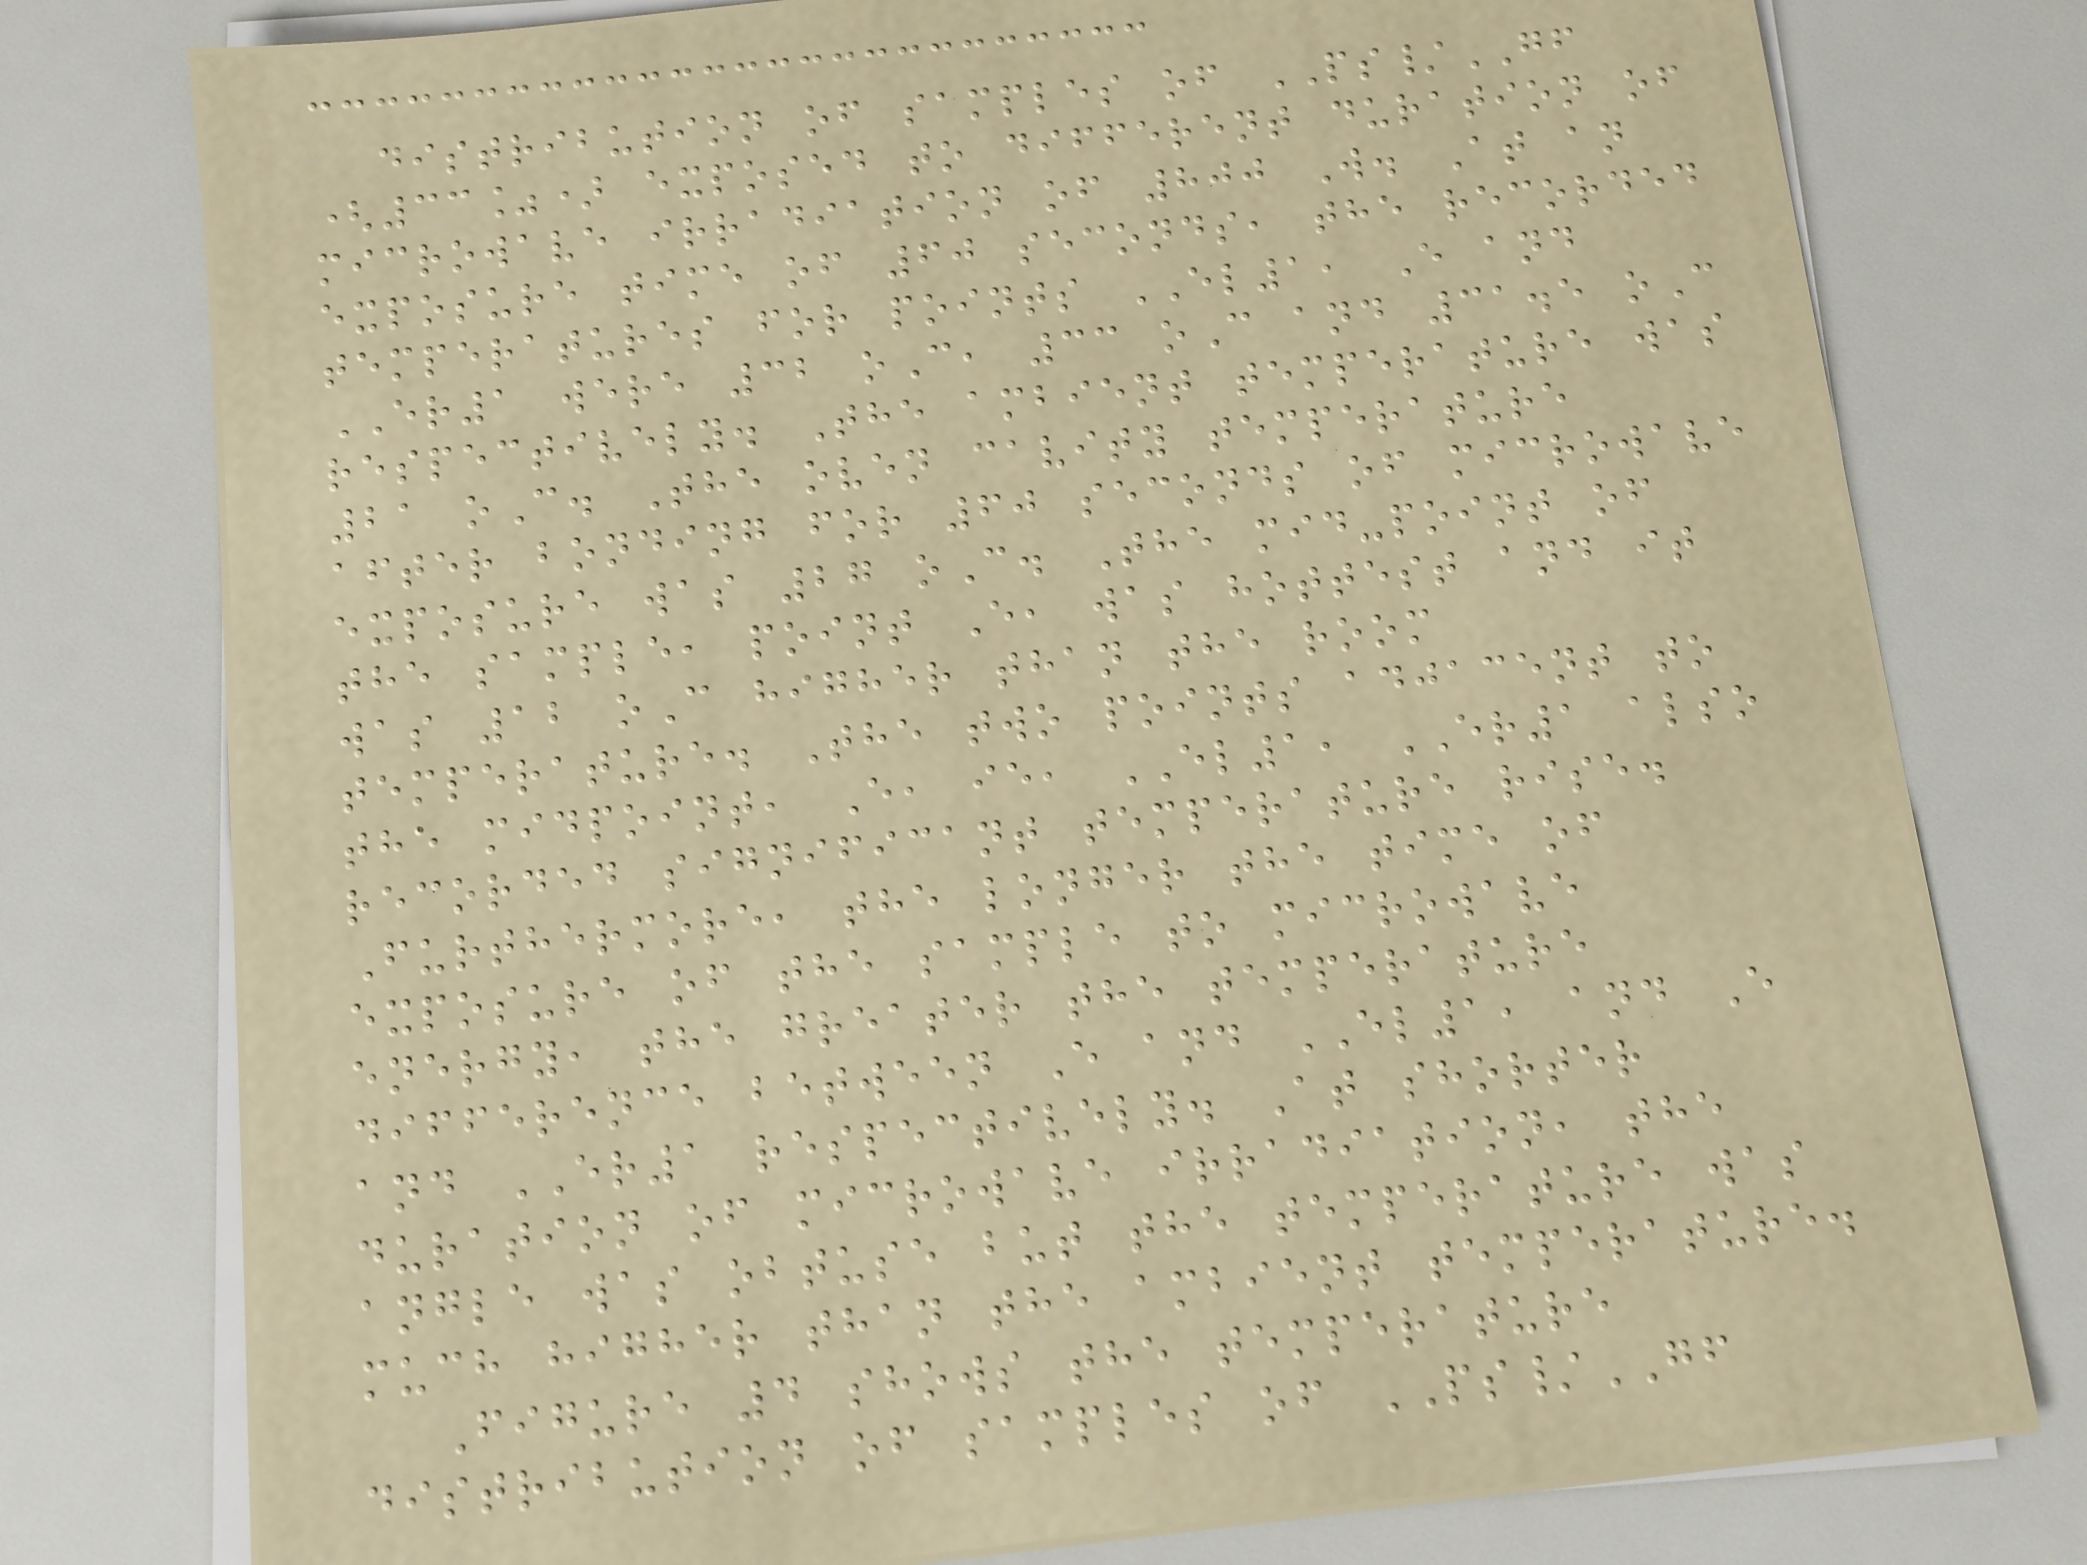distribution of samples of PS/GF
(33%) exposed to different duration of
microwave irradiation of 800 W. At an
exposure time of 60 seconds, the recorded
temperatures for points EL1, E and
ER1 were 32 oC, 33 oC and 31.5 oC
respectively. The ambient temperature was
21 oC. The oven cavity temperature
after bonding for 60 seconds of microwave
exposure was 27 oC. The mid-point of
the sample, point E, was hottest and it
was 12 oC higher than the room
temperature. The two points adjacent to
the midpoint, E, ie, EL1, ER1 also
recorded significant temperature rise.
Furthermore, the longer the time of
exposure of the sample to microwave
energy, the greater the temperature
difference between E and EL1, and E
and ER1 respectively. At shorter
duration of microwave irradiation, the
angle was obtuse but the temperature was
much higher than the ambient temperature.
Figure 4 shows the temperature
distribution of samples of PS/GF
